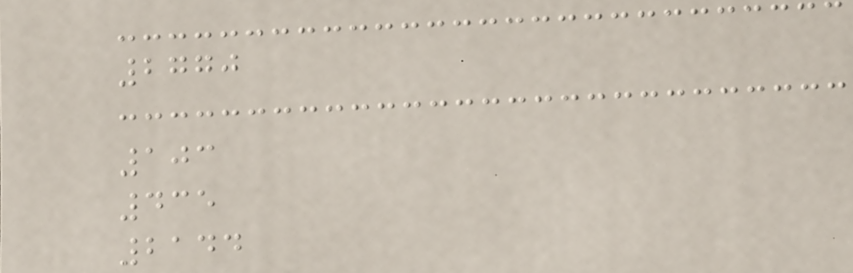2770
103
435
2144
